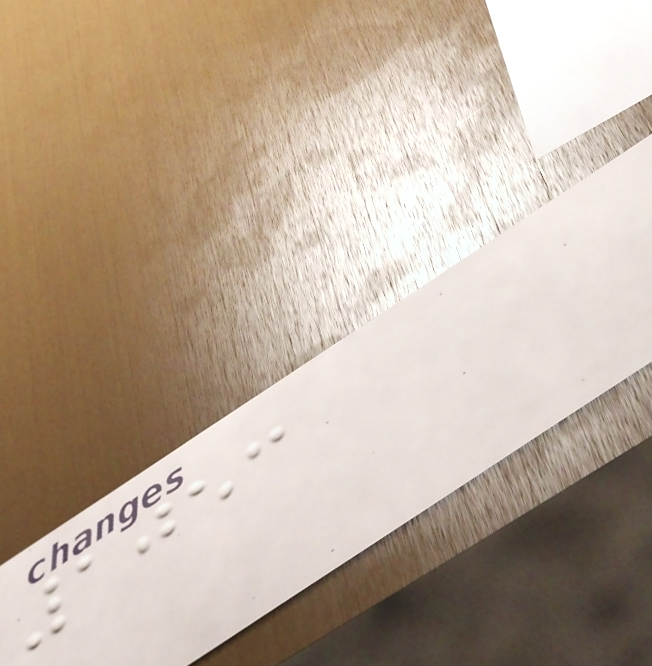1053
